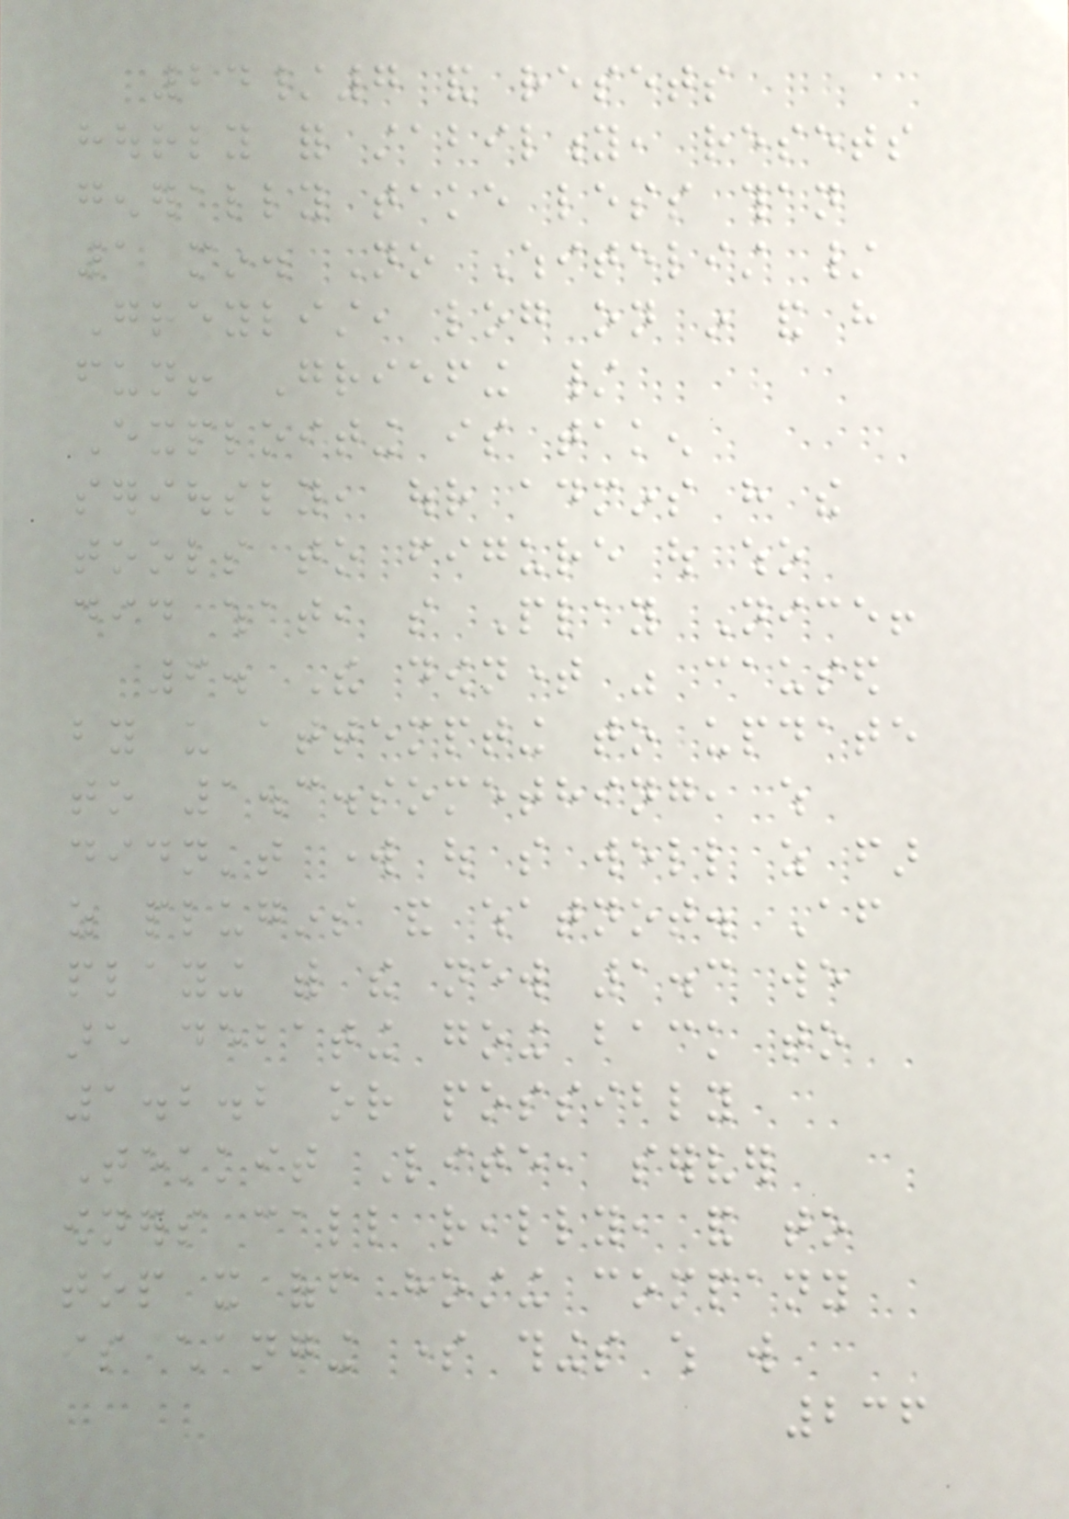24/7 and resets
hourly for stability, resets
generally take less than
1 min. No Whitelist /
Greylist, log on in and have
fun! Griefing /
Exploiting is taken
seriously, our admins have the
tools to figure out who
did what, so Play Nice!
6. The downtime was caused
by us attempting to update
to 1.3.something, which
didn't work out so well as far
as plugins and whatnot. After
playing with the new 1.3 we
are debating going back to
1.2.2 or possibly
Tekkit Lite, server
owners call really, and to
top it off hosting company
is changing some things which will
236
